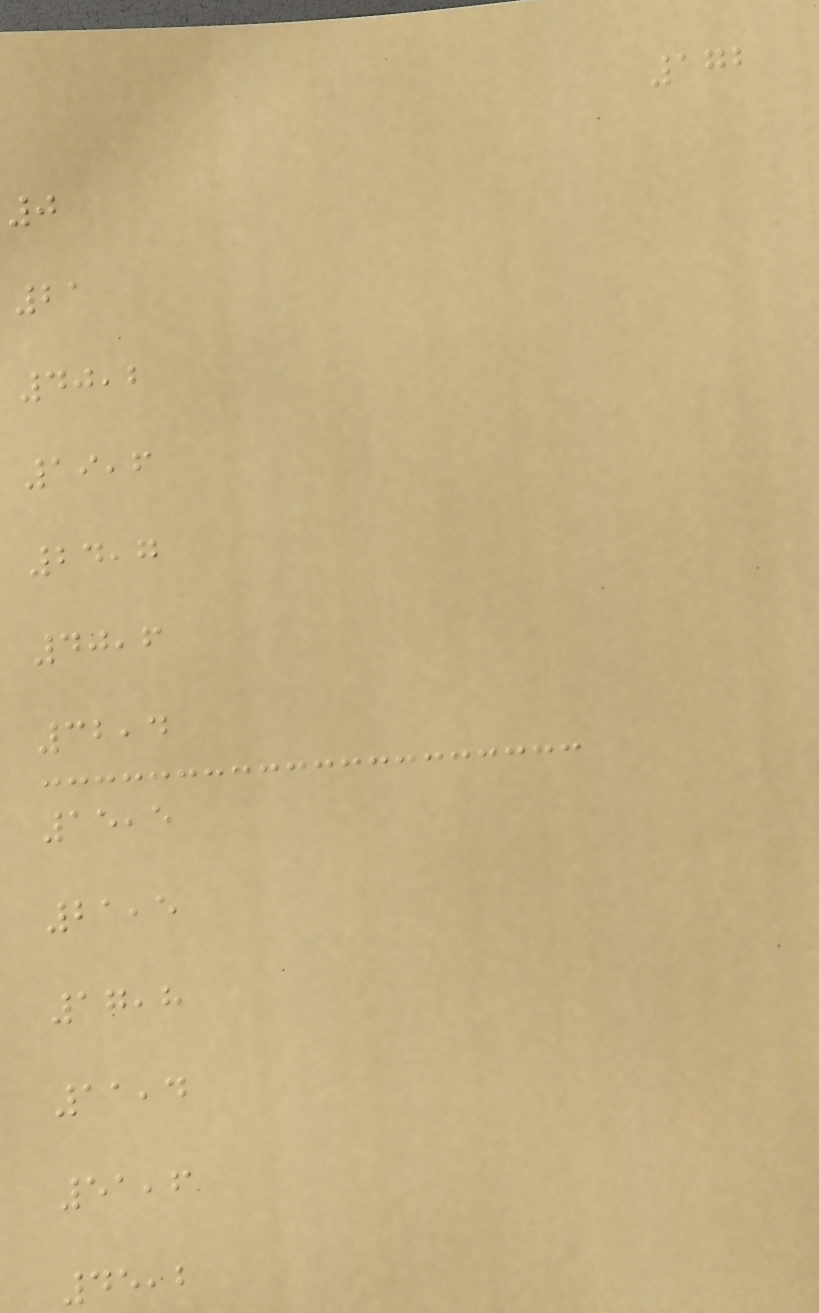172
0
21
40,2
19,6
24,7
40,6
32,4
15,5
21,5
17,8
11,4
51,6
45,2
